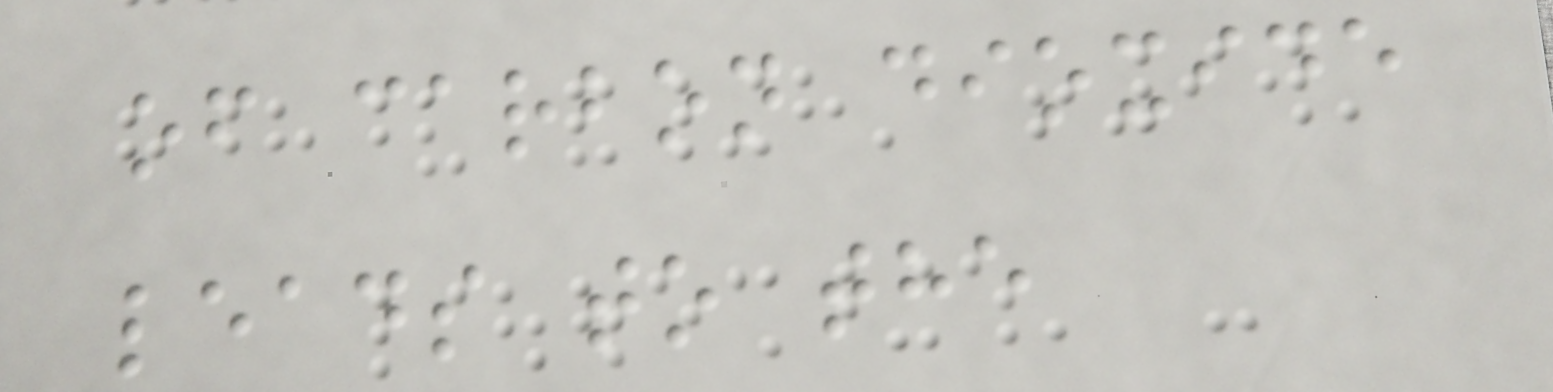of carbon dioxide
leads to the
